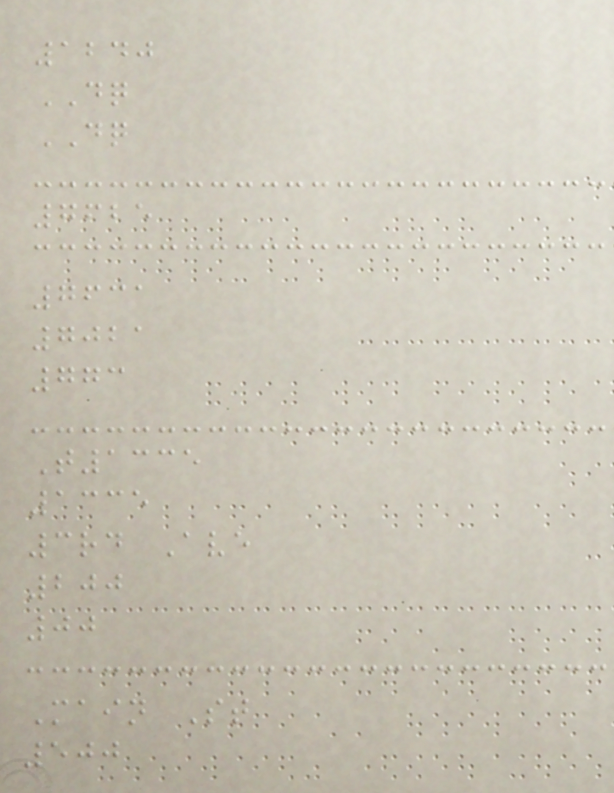1240
DQ
DQ
7625
7631
7021
773
T1335
1335
3rd Ave
200
00
Main St
500
